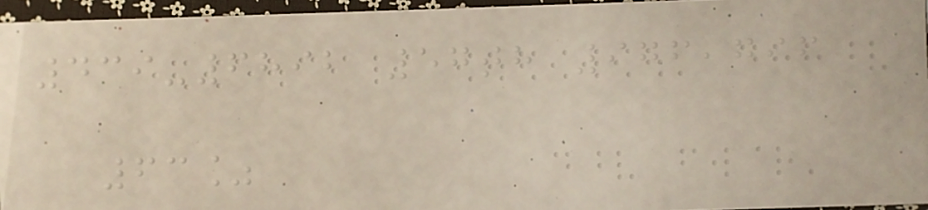439-6892 57th 976,796
63%
